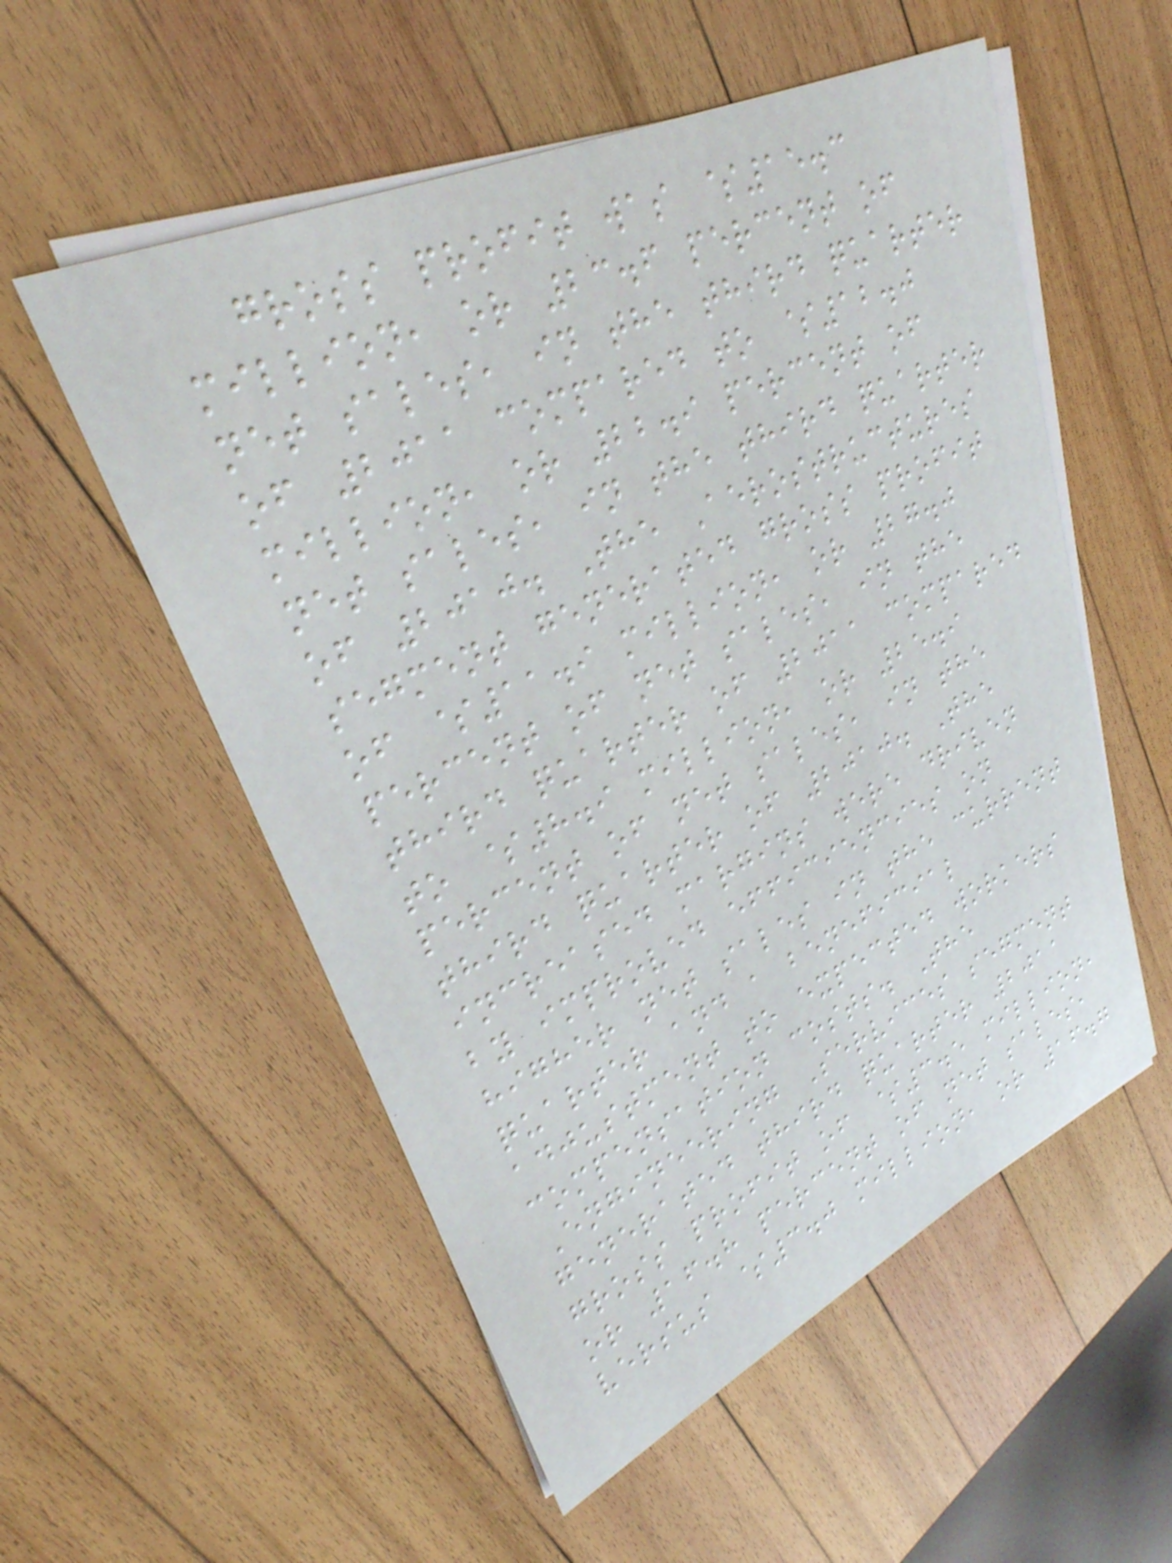gross profit was $15.3
million, or 23.6 percent of
net sales, in the third quarter
of 2011 compared to $12.0
million, or 22.9 percent of
net sales, in the third quarter
of 2010. The Aerostructures
segment generated gross profit
of $11.9 million, or 27.0
percent of net sales, in the
third quarter of 2011 compared
to $8.9 million, or 25.9
percent of net sales, in the
third quarter of 2010. The
increased margins were driven
by improved efficiencies on
higher net sales in the current
quarter and a beneficial
adjustment to expected workers
compensation costs. The
Engineering Services segment
generated third quarter 2011
gross profit of $3.5 million,
or 16.8 percent of net sales,
versus $3.0 million, or 16.7
